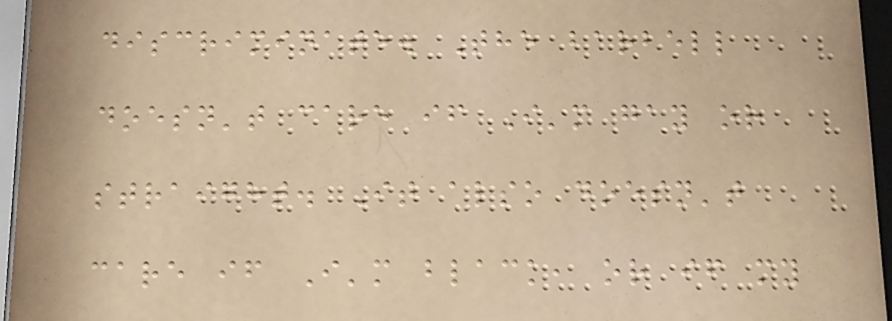discriminate. The barbell
doesn't care if I'm gay or
straight. It also doesn't
care if I'm black, or if my
